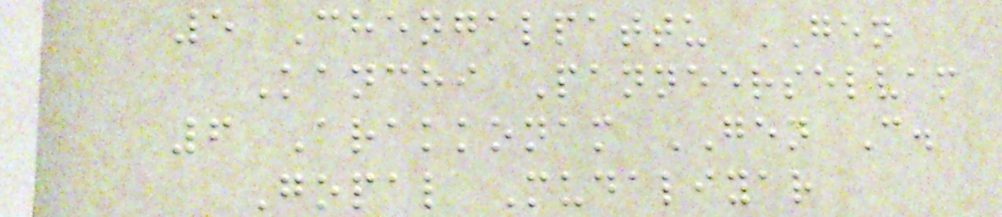5 Chengalpattu GEN
Kanchi Panneerselvam
6 Arakkonam GEN C.
Gopal Mudaliyar
